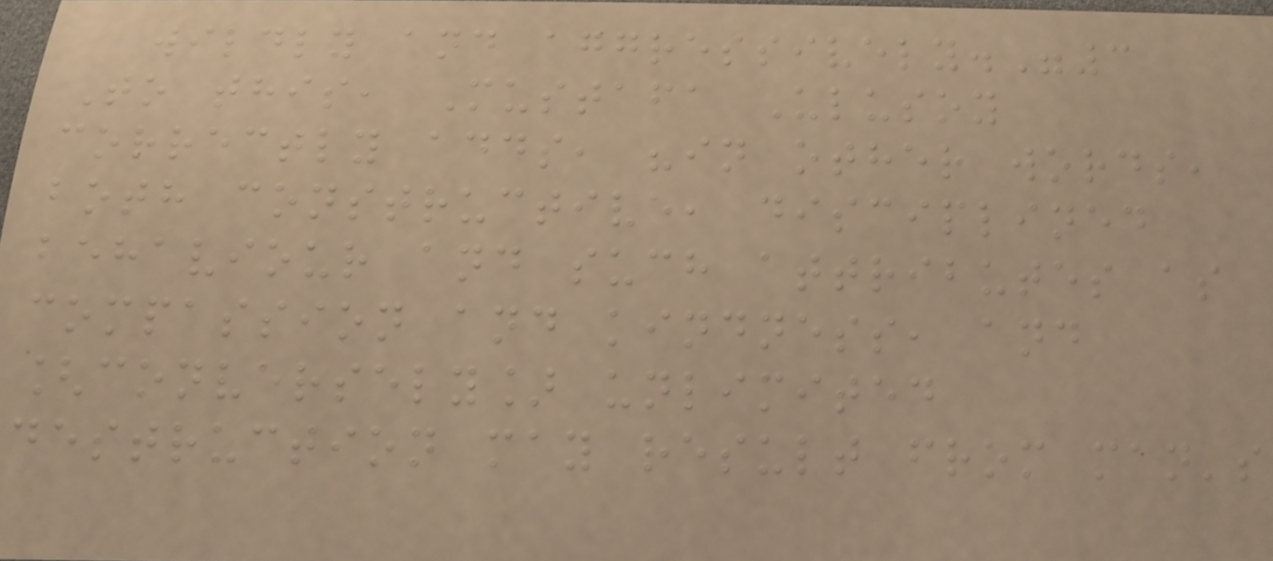wildly and aggressively."3
To this, Mustafa Ulusoy
correctly adds, "in other words,
both constructive, disciplined
behaviour and such attributes as
compassion and kindness, and
[conversely] unlimited
destruction may result from man's
